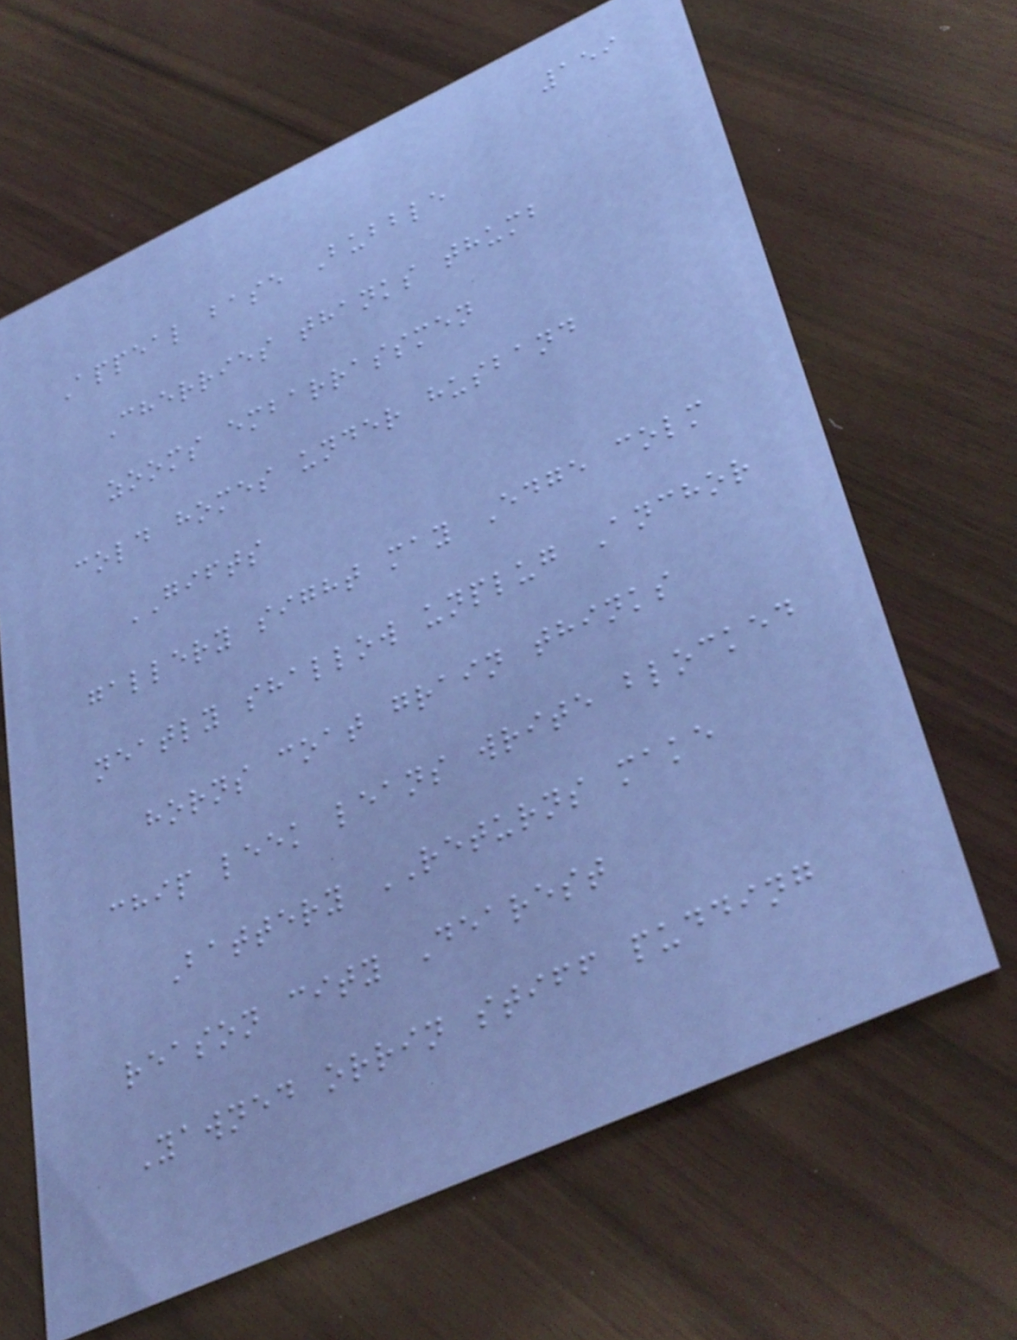159
Appeal base Bubble
Cherries thanks thumb
zooms embarrassmen
cold homes under husband
GIFTS
gallery sight may Edge colm
neatly shallow unplug Anchor
horns coat grain thinks
chip leek leans write blocked
Battery RETURNS make
reason city Dearest
Yawned orrin stiff pudding
